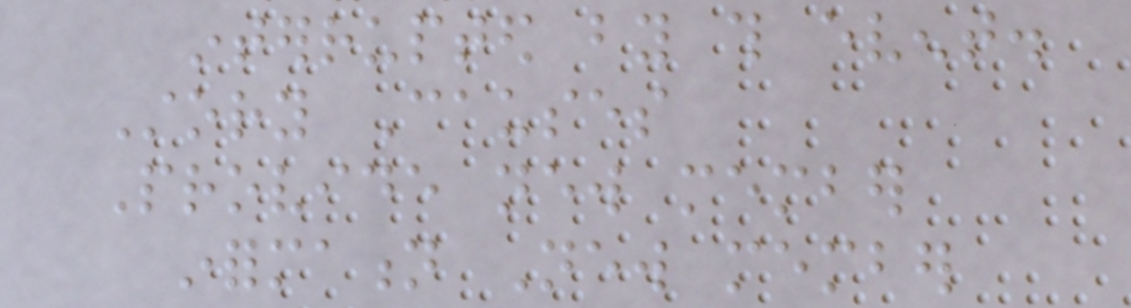interrupted by this event.
Story Causes
Provide new member
information New member
